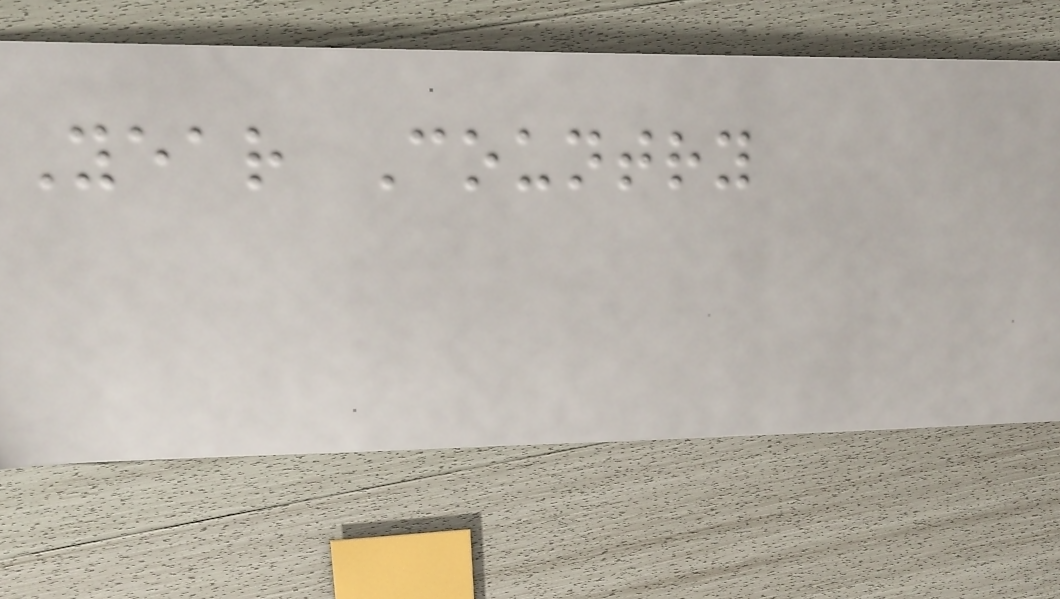Year Country
